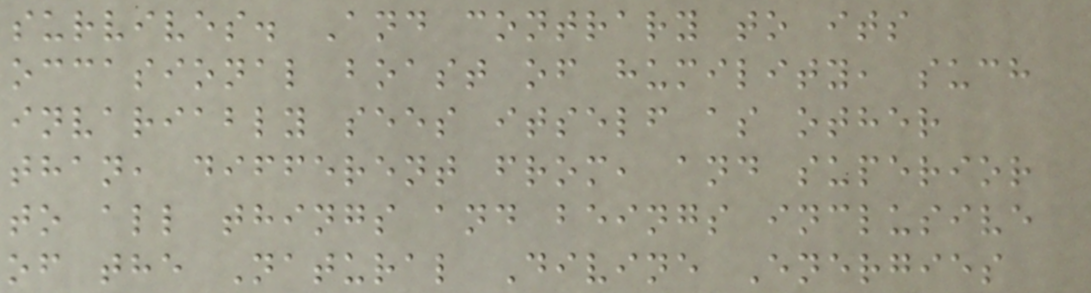survives. And contrary to its
occasional boast of humility, such
invariably sees itself as other
than, different from, and superior
to all things and beings inclusive
of the Natural Divine Energies
